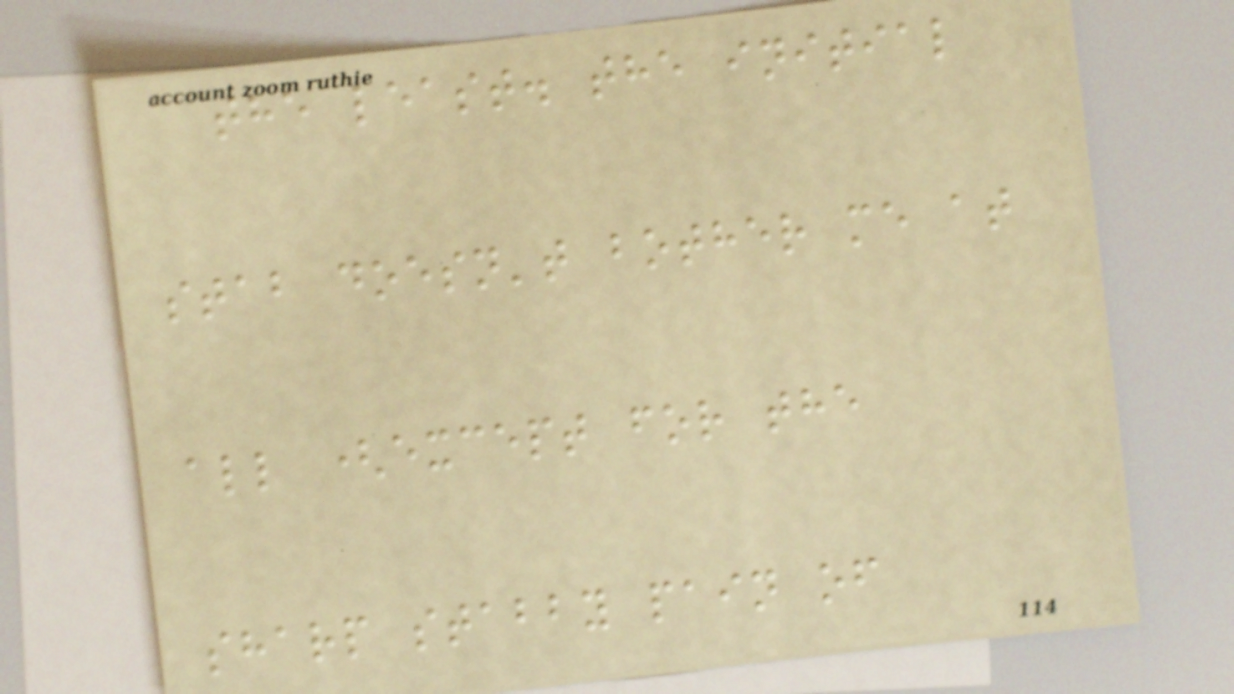the least. the initial
stab doesn't bother me at
all (except for the
sharp stabby pain of
